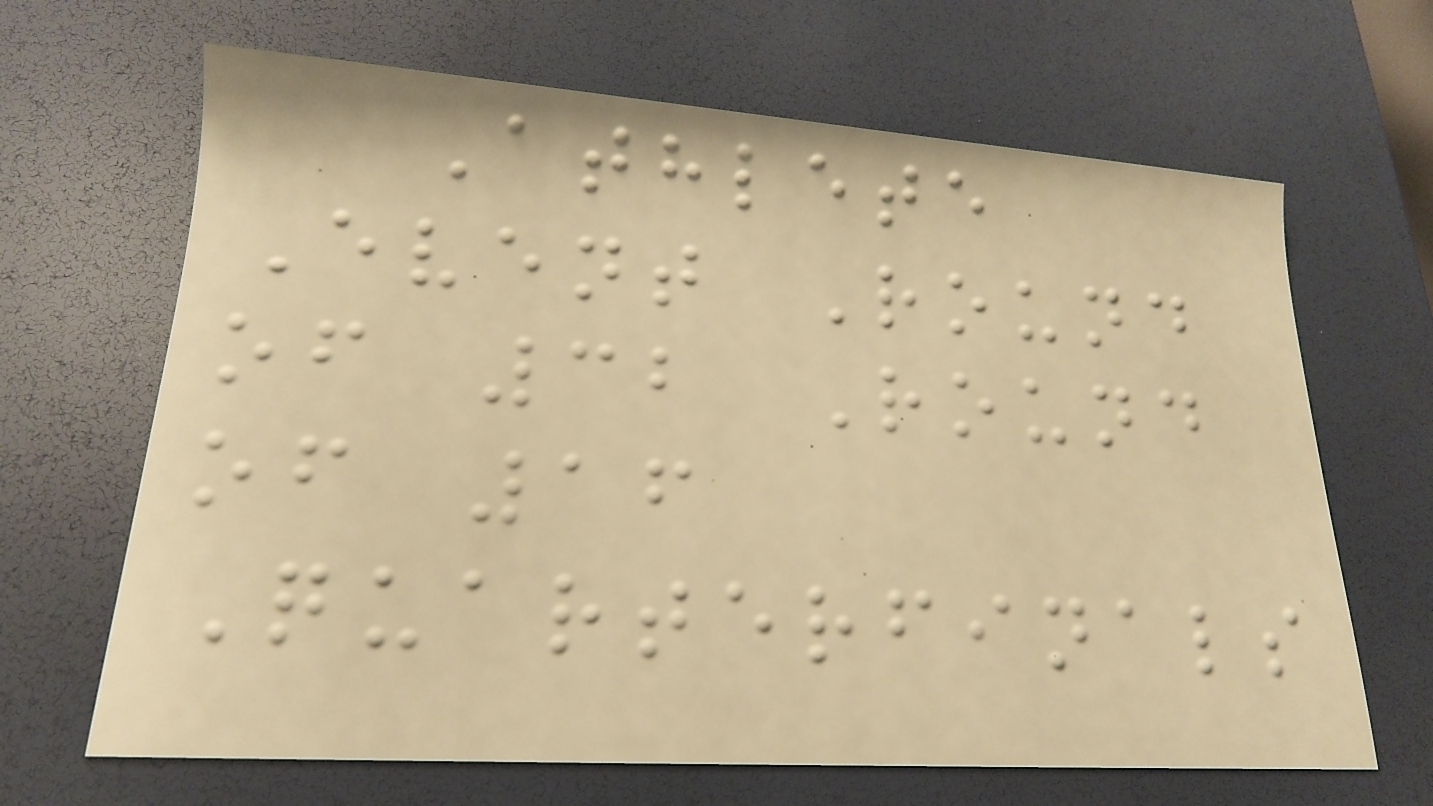Athlete
Event Round
of 32 Round
of 16
Quarterfinals
